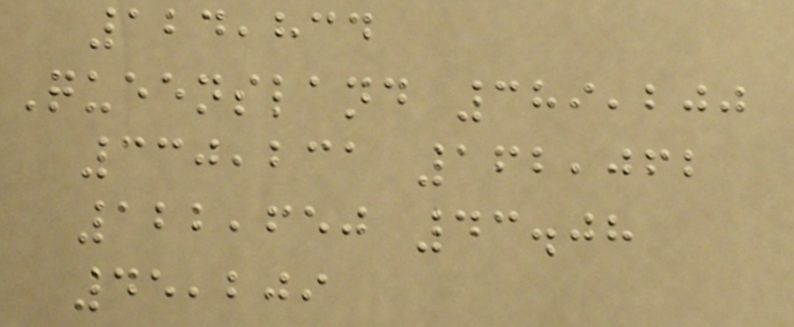124,834
Queensland 389,200
330,231 162,062
122,650 43.08
45,209
